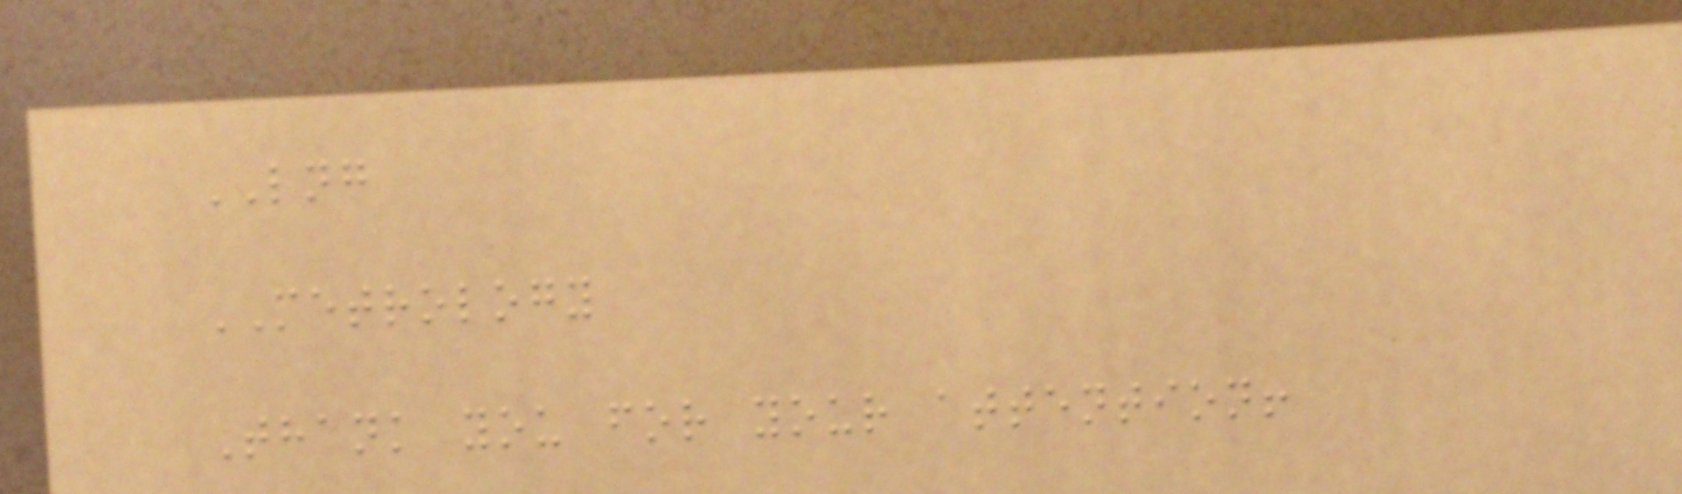LNG
METROLOGY
Thank you for your attention!
